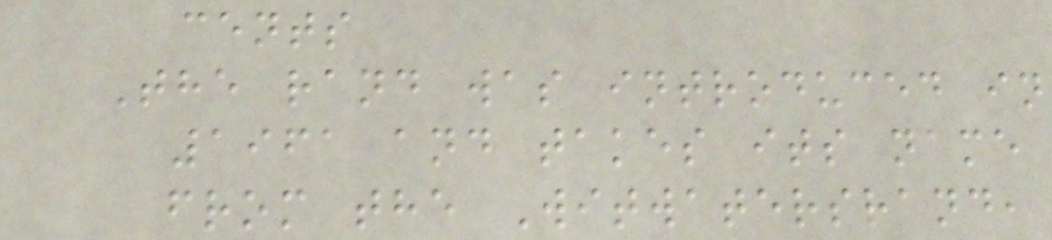cents
The rand was introduced in
1961 and takes its name
from the Witwatersrand,
